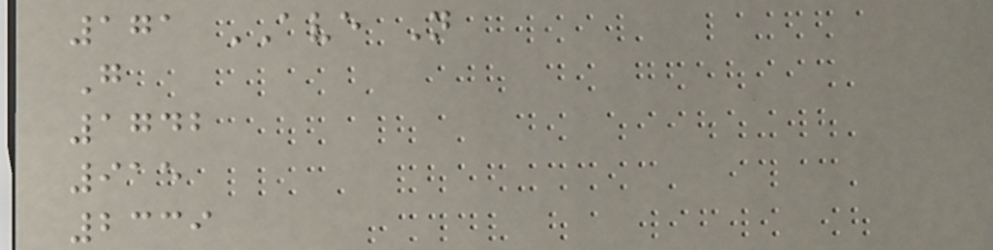171 AVE N
G
1742
915
2339
